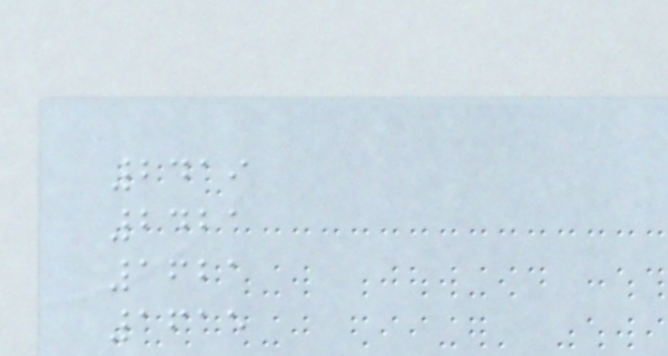2419
2421
1621
1615
